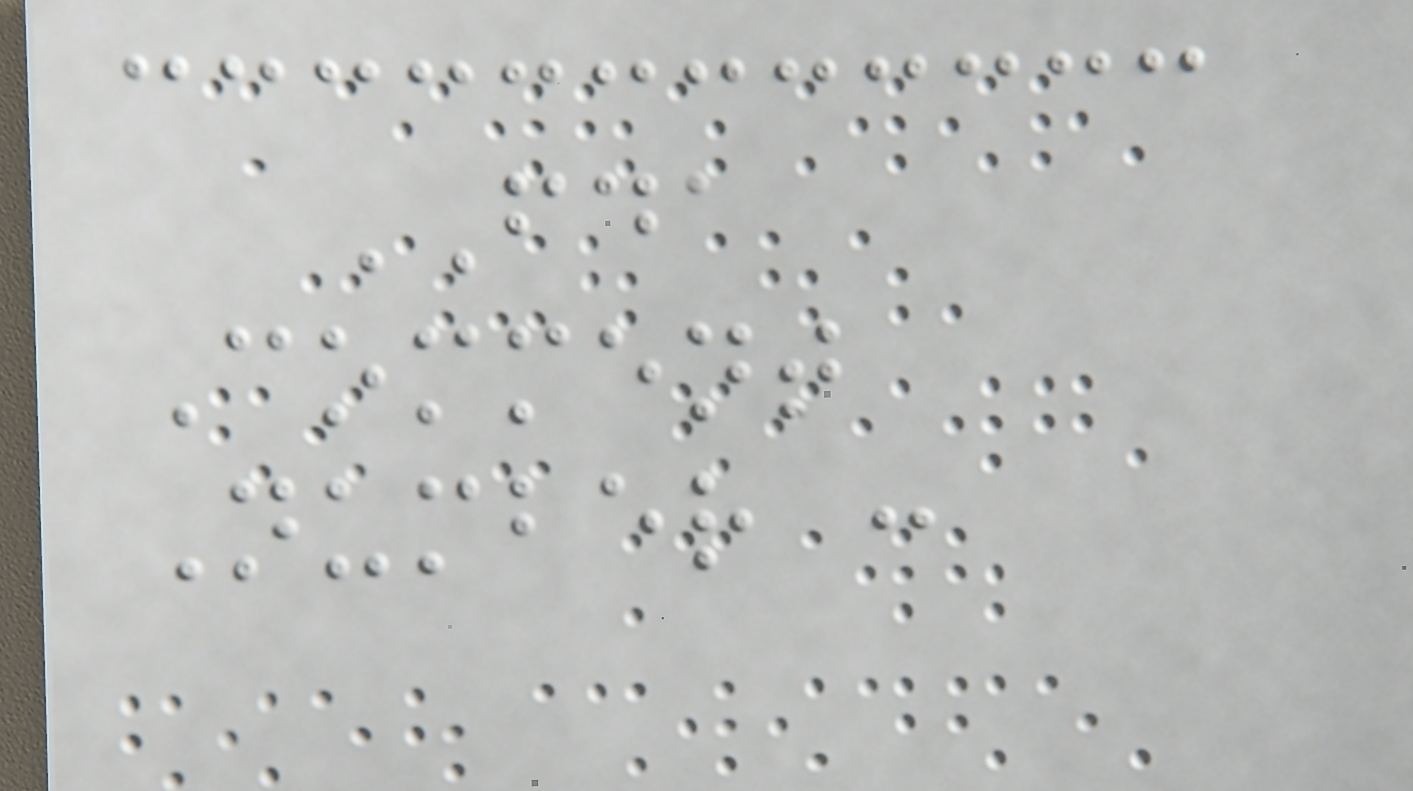FDA
Comment
Number :
